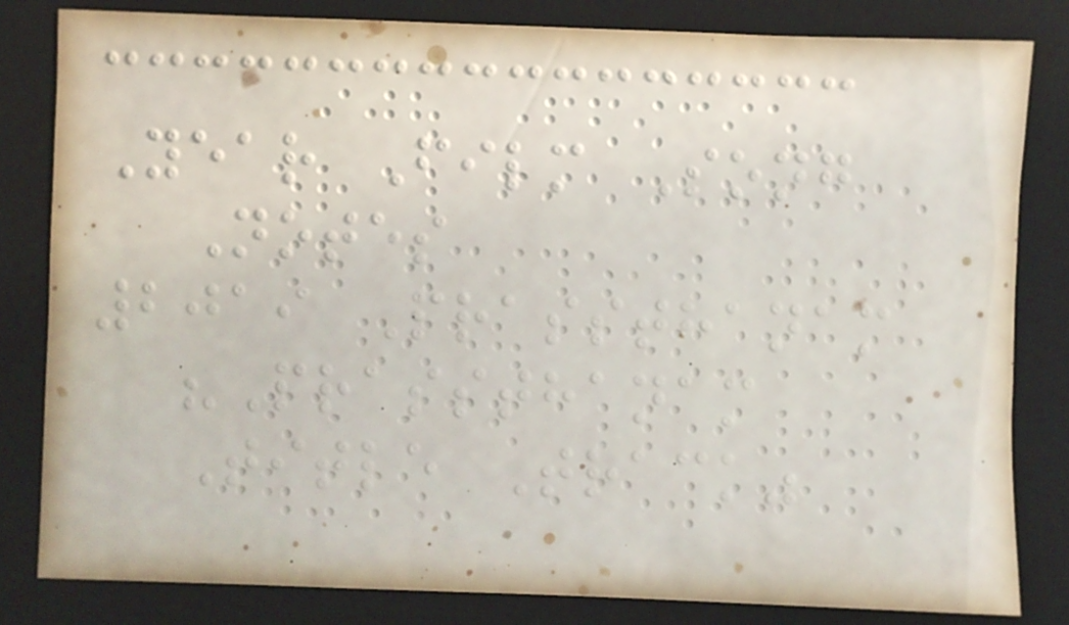Year Film Song
Notes
2019 Prassthanam
"Prassthanam
Title Track"
